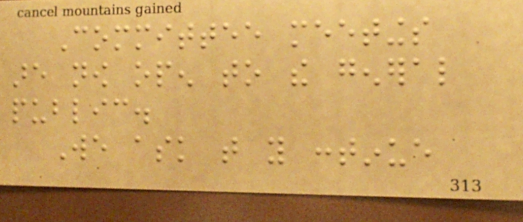Committee meetings
are now open to the general
public.
We ask that you continue
